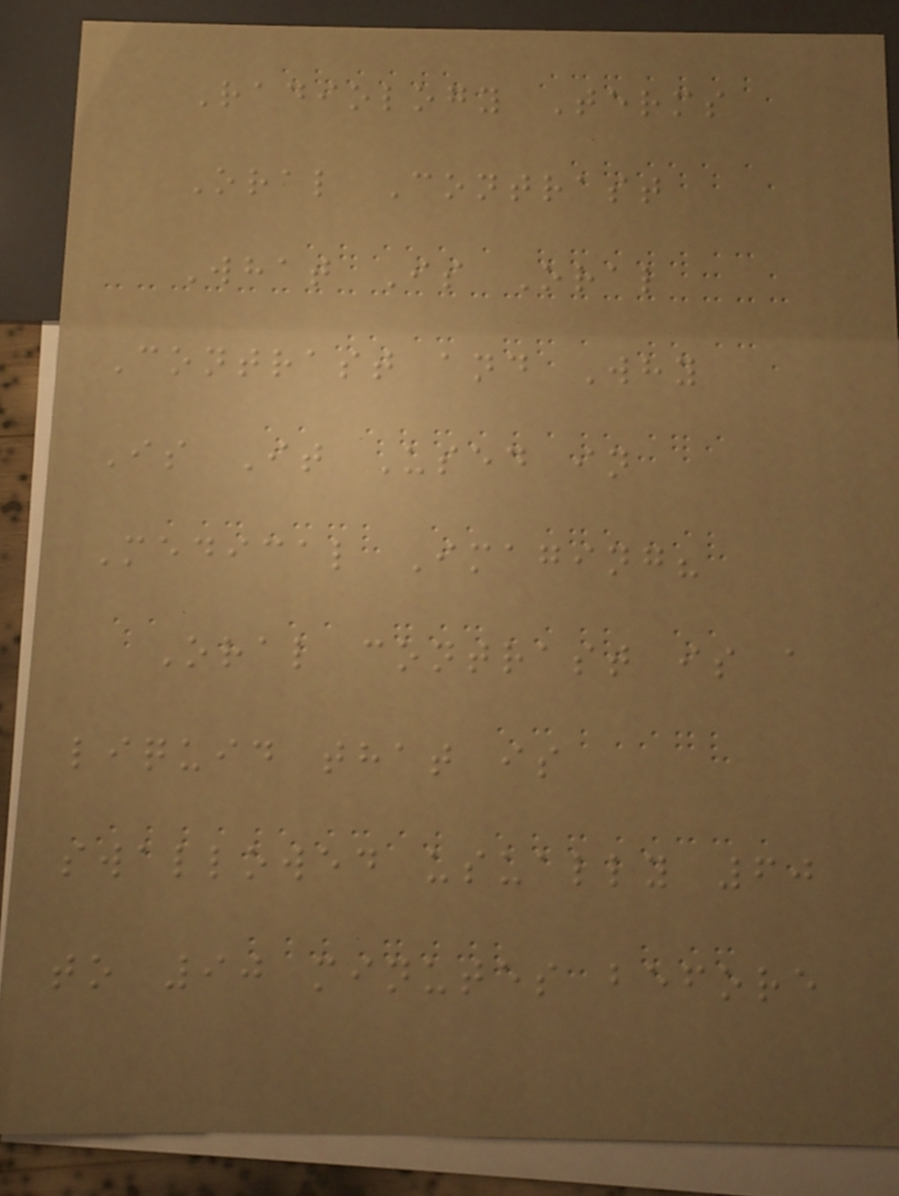Radiology Terms
Oral Contrast
What Is Oral
Contrast and Why
Is It Used in
Medical Imaging?
Oral contrast is a
liquid that is
swallowed usually 60
to 90 minutes before
